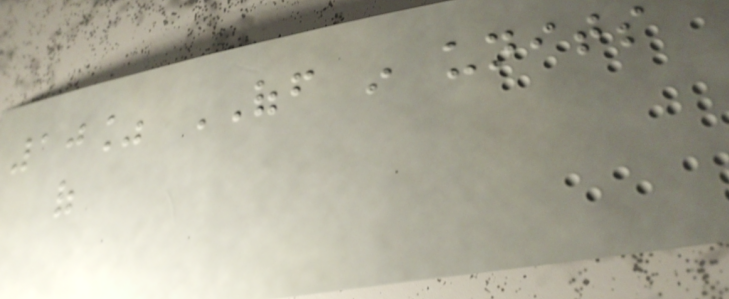10% OFF in units
of
